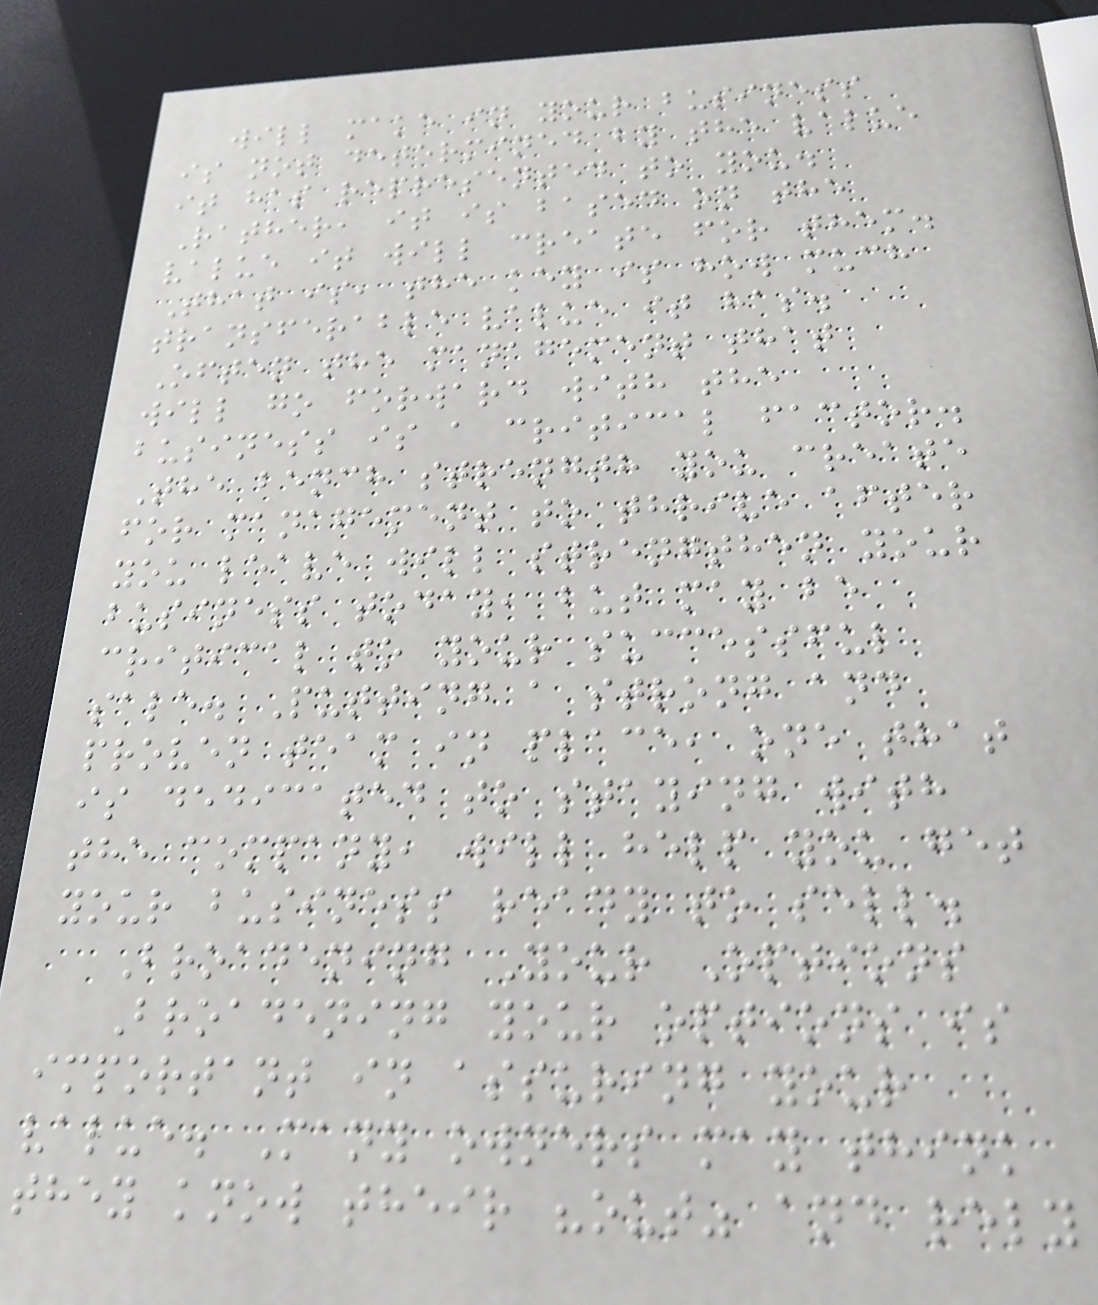will make in your business
is not determined by the value
it has represented to you.
Rather, it is based on the
value it will create for them.
That is, the key is how much
transferable value it has.
Often the management that
will go forward with the
business is a critical factor.
The bench strength you create
for management to thrive after
you leave will strengthen your
business today, but may be
critical to your successful
sale. Putting a strong and
proven team in place, one that
is dedicated to staying with
the company, will help you get
your business ready to sell.
Broadening Your Options
Broadening your options is
important in assuring your
value. Many owners may think
they know their "out" and rely
